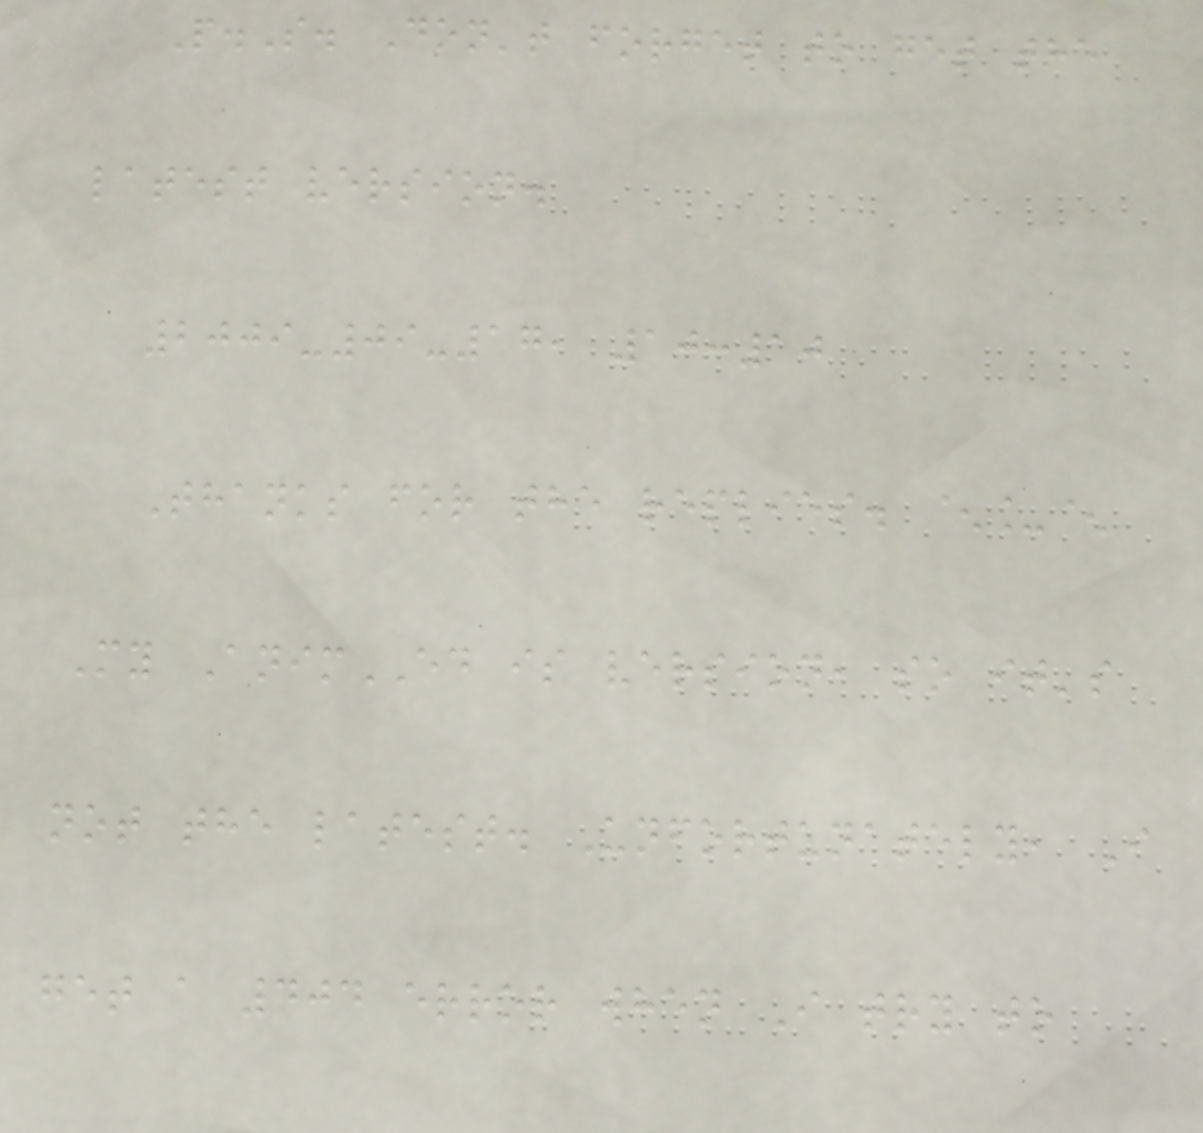P.S. Don't forget to get the
latest version.
2009-09-17, 10:10
Thanks for the replies. ^_^
My AnimED is version, so it's
not the latest. Unfortunately, I
get a 404 error when I try to
